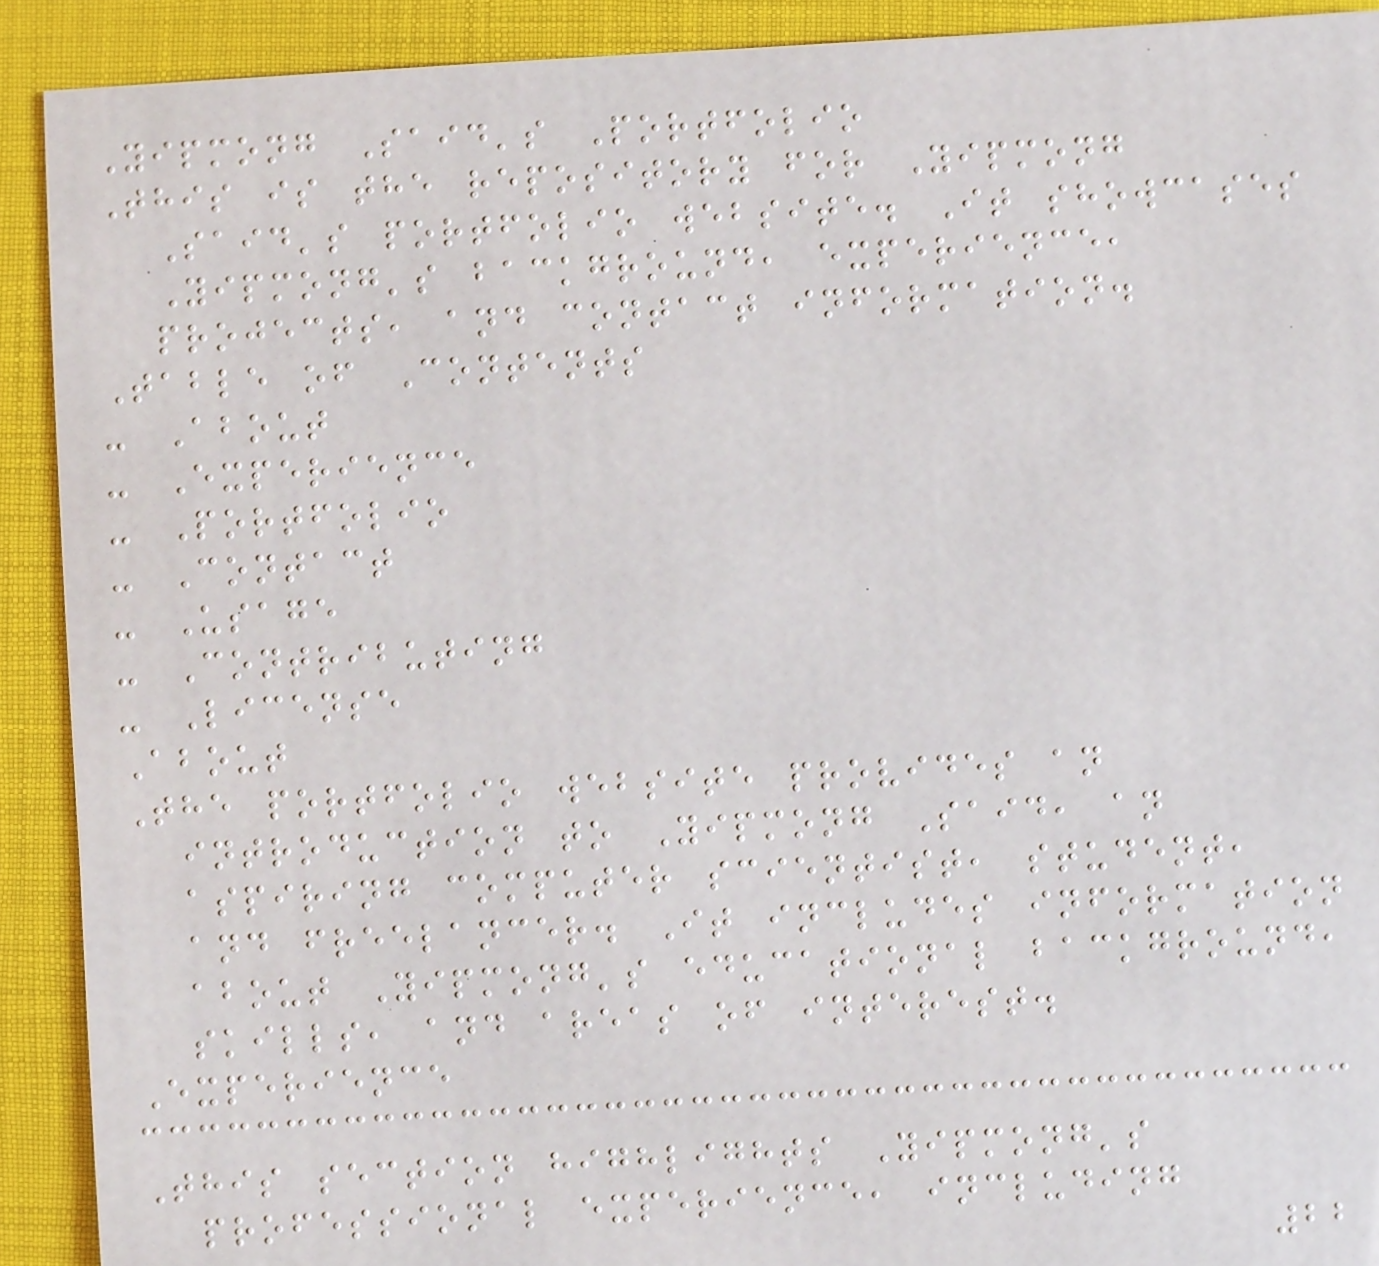Yipmong Said's Portfolio
This is the repository for Yipmong
Said's portfolio website. It showcases
Yipmong's background, experience,
projects, and contact information.
Table of Contents
- About
- Experience
- Portfolio
- Contact
- Usage
- Contributing
- License
About
The portfolio website provides an
introduction to Yipmong Said, an
aspiring computer scientist, student,
and freelancer. It includes information
about Yipmong's educational background,
skills, and areas of interest.
Experience
This section highlights Yipmong's
professional experience, including
22
